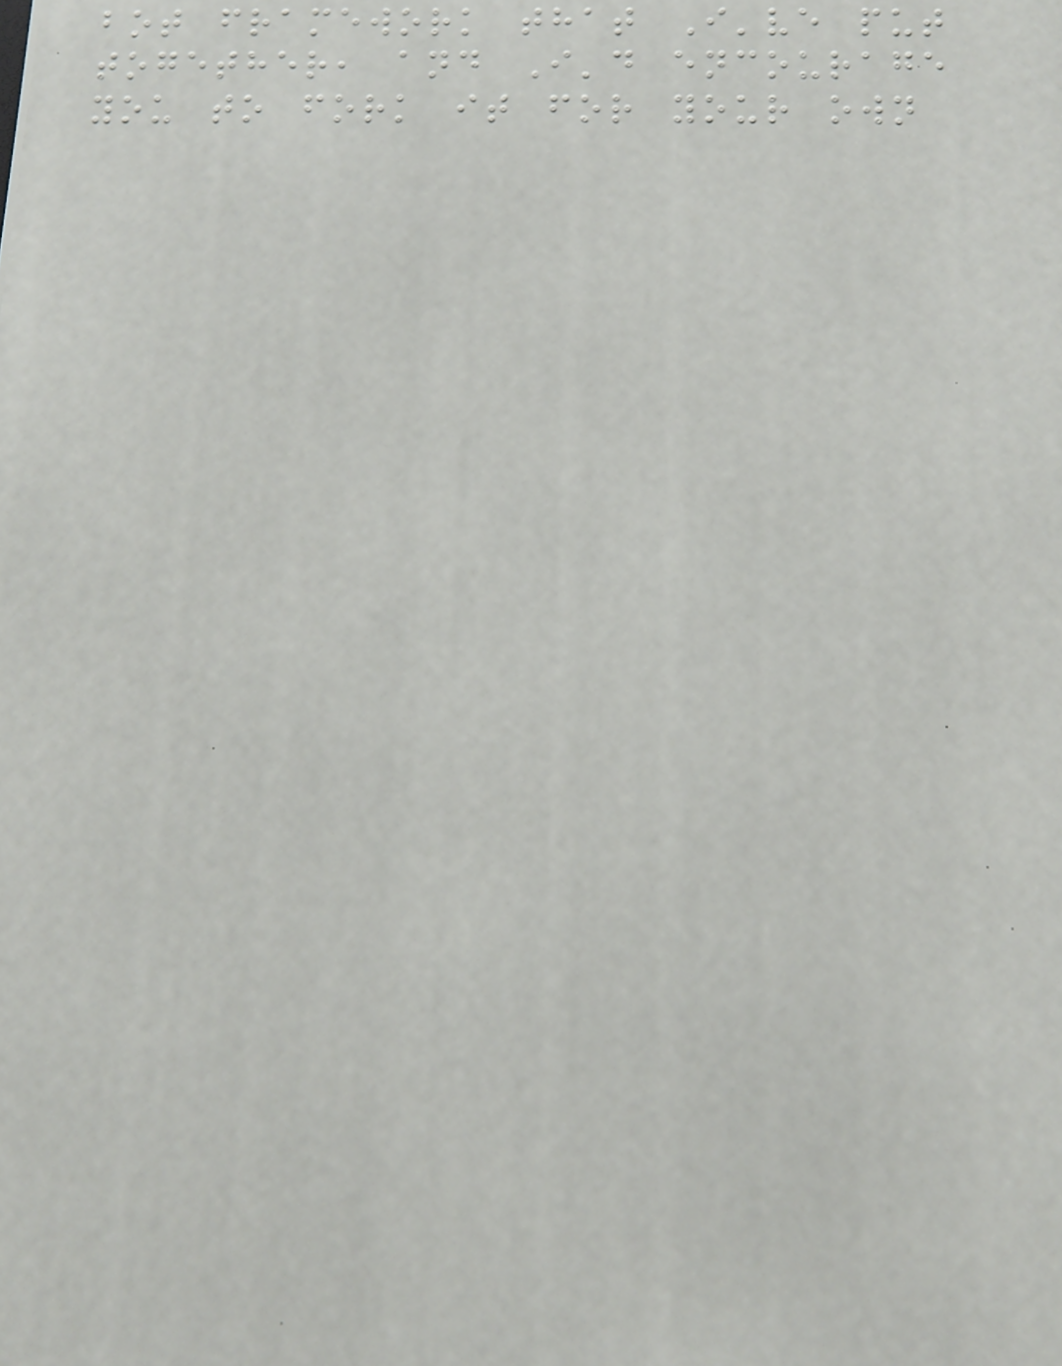bot framework that I've put
together, and I'd encourage
you to fork it for your own
